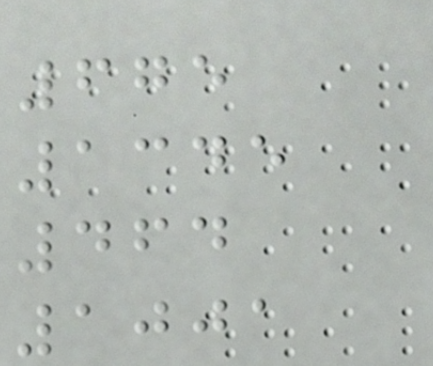675
1345
464
1001
